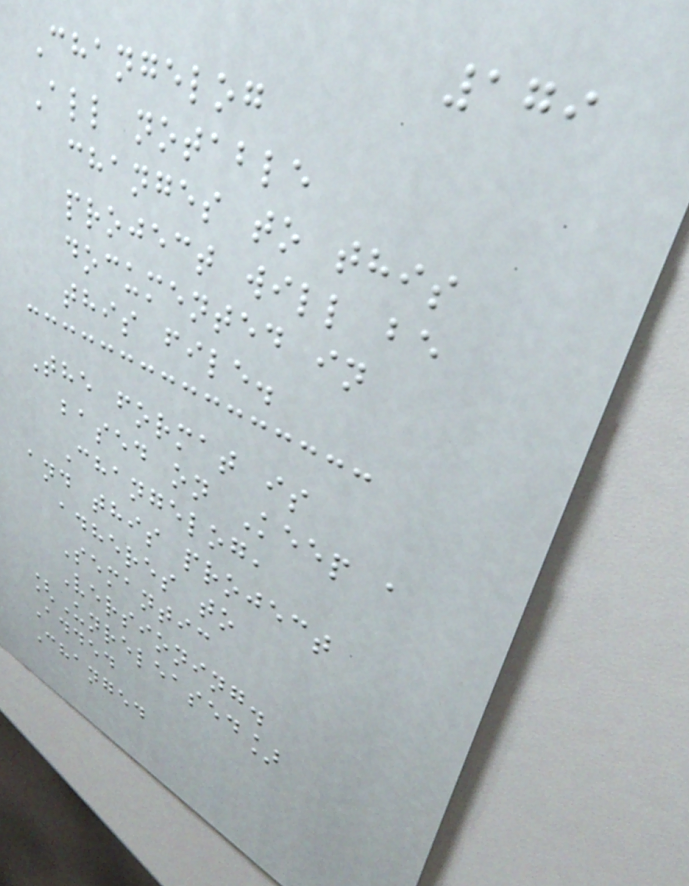179
Changelog
All notable
changes to this
project will be
documented in
this file.
The format is
based on Keep a
Changelog,
and this project
adheres to
Semantic
Versioning.
[Unreleased]
Added
Changed
